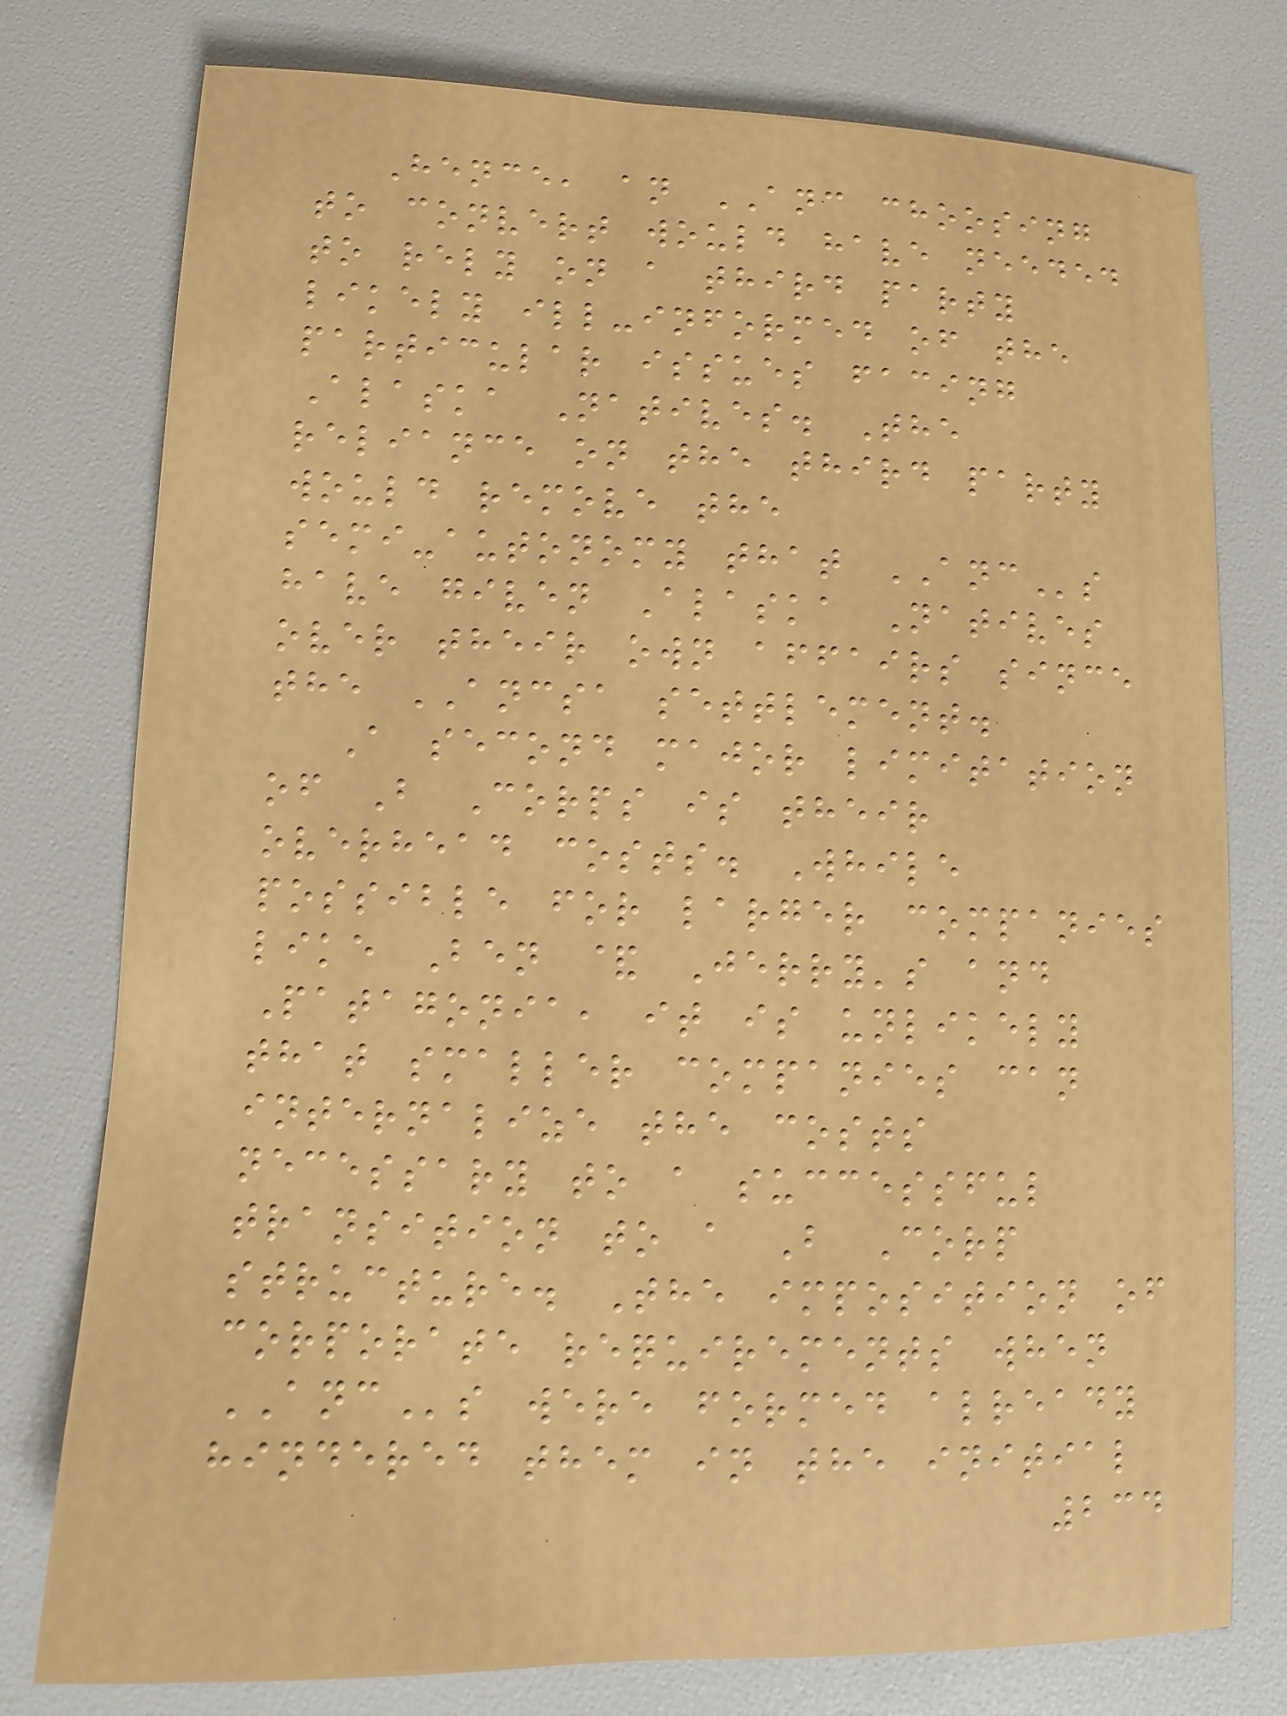Hence, an ANC choosing
to convert would have needed
to rely on a third party
likely ill-informed of the
particular issues facing
Alaska Natives. The
reliance on the third party
would remove the
semi-autonomy that ANCs
have given Alaska Natives
over their own affairs since
the ANCSA settlement.
A second major limitation
of B Corps is their
overhead costs. While
possible for larger companies
like Ben & Jerry's and
Patagonia, it is unlikely
that smaller companies can
internalize the costs
necessary to a successful
transition to a B Corp
structure. The imposition of
corporate requirements when
ANCs were formed already
hindered them in the initial
234
